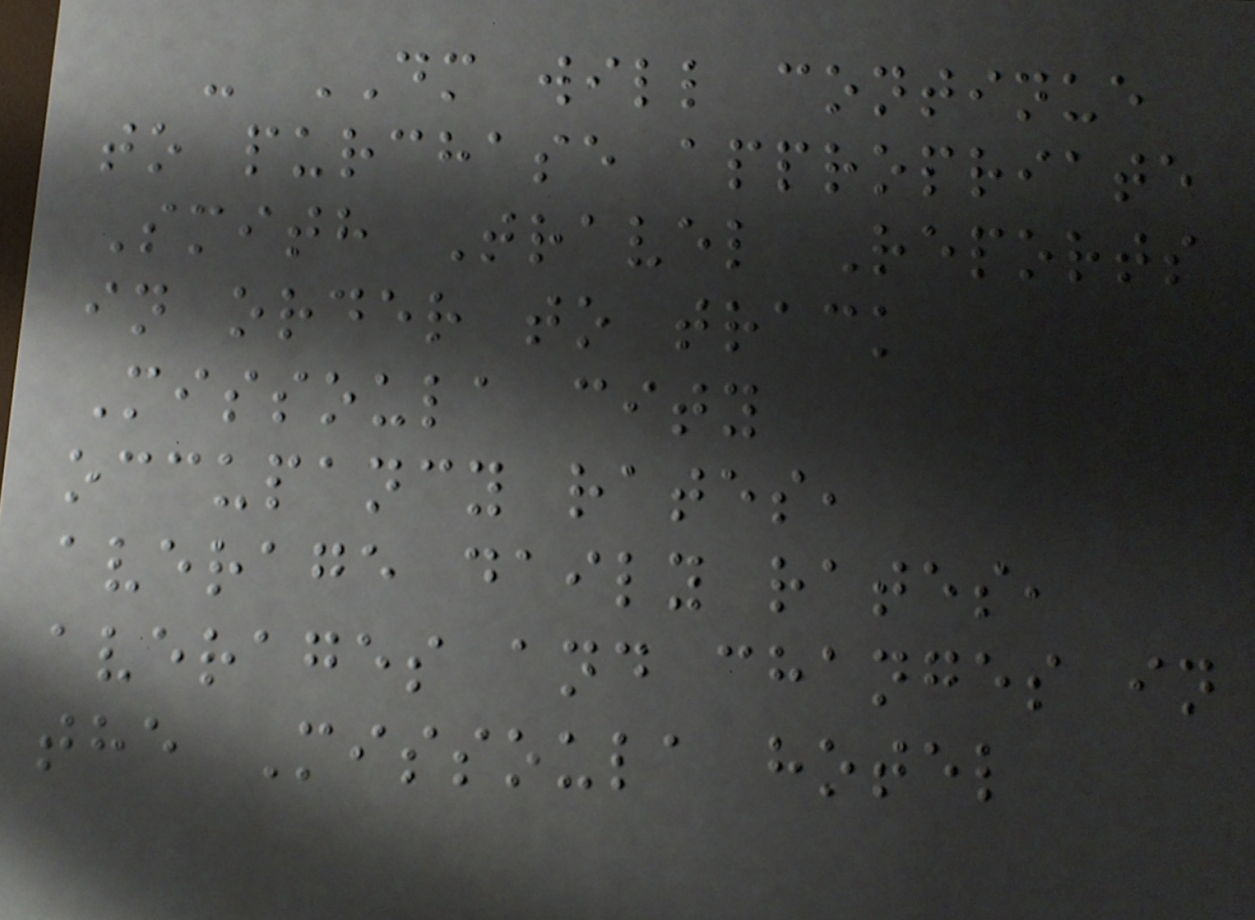- DM will continue
to purchase appropriate
Smith Travel Reports
in order to track
Missoula city
occupancy rates,
average daily rates,
averages and changes in
the Missoula hotel
